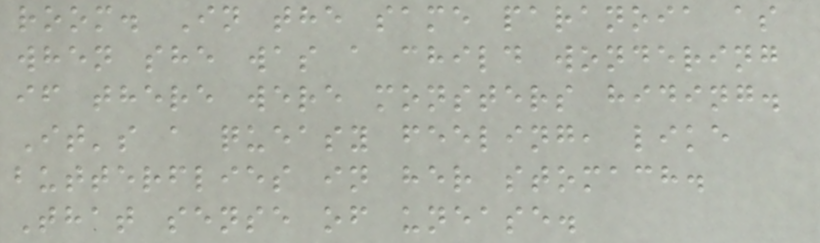room. In the same paranoia as
when she was a child wondering
if there were monsters hiding.
It's a queasy feeling, like
butterflies in her stomach.
That sense of unease.
